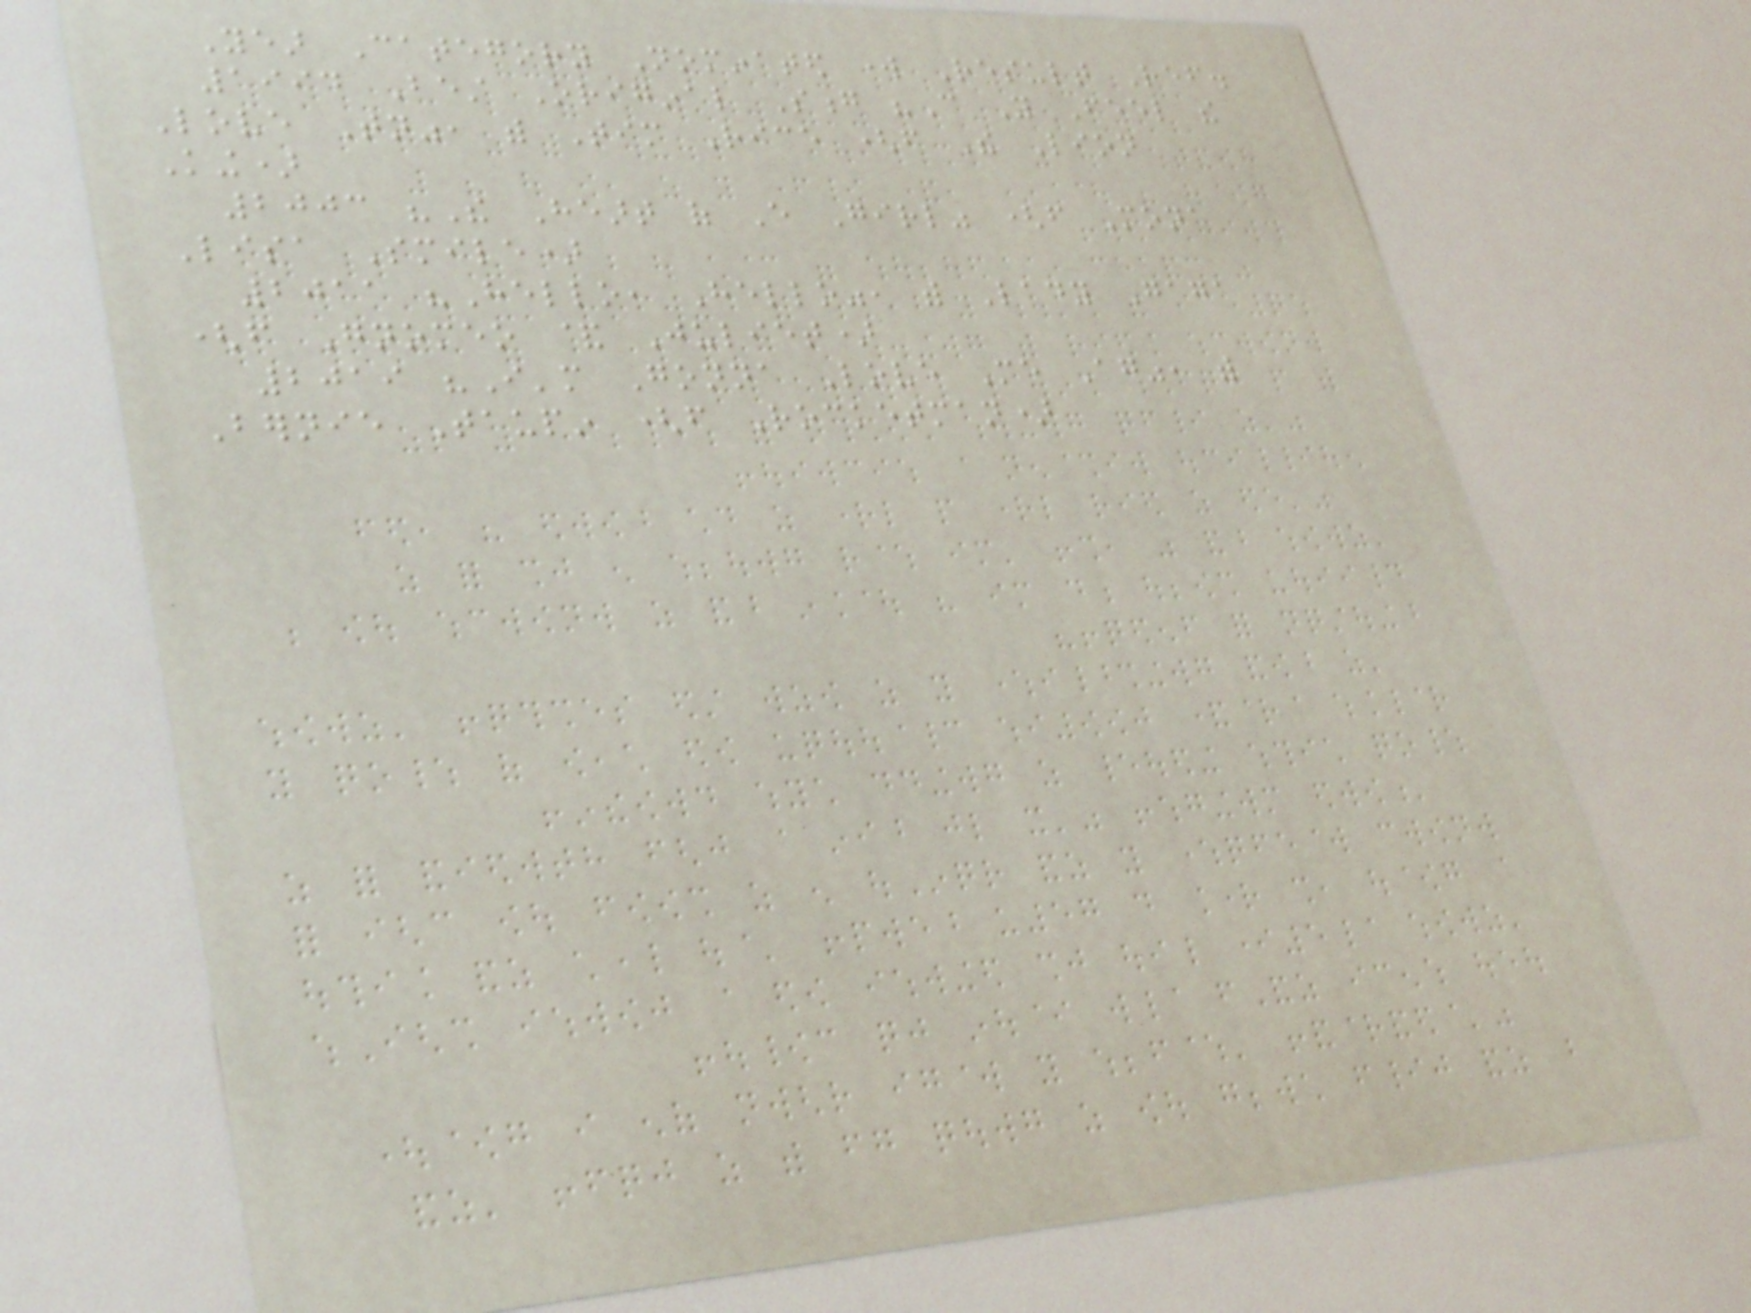Year Category Nominated work Result Ref.
1994 Best Original Song "Can You Feel the
Love Tonight", with Tim Rice (from The Lion
King)
2003 "The Heart of Every Girl" (from Mona
Lisa Smile)
2011 "Hello, Hello", with Lady Gaga
(from Gnomeo & Juliet)
2019 "I'm Gonna Love Me Again", with
Bernie Taupin (from Rocketman)
